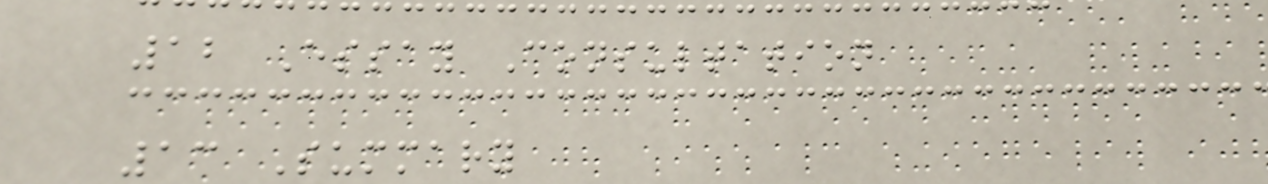12 Essay Consultation
13 Summary
